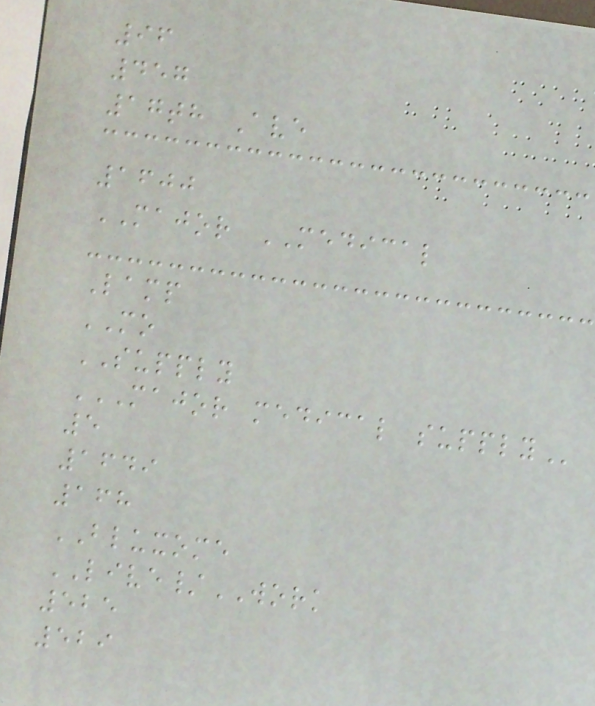96
457
17th Ave
1600
MAJOR MEDICAL
Lamp
MO
SUPPLY
MAJOR MEDICAL SUPPLY
5
1649
168
BLUXOME
LIVE/WORK
525
529
